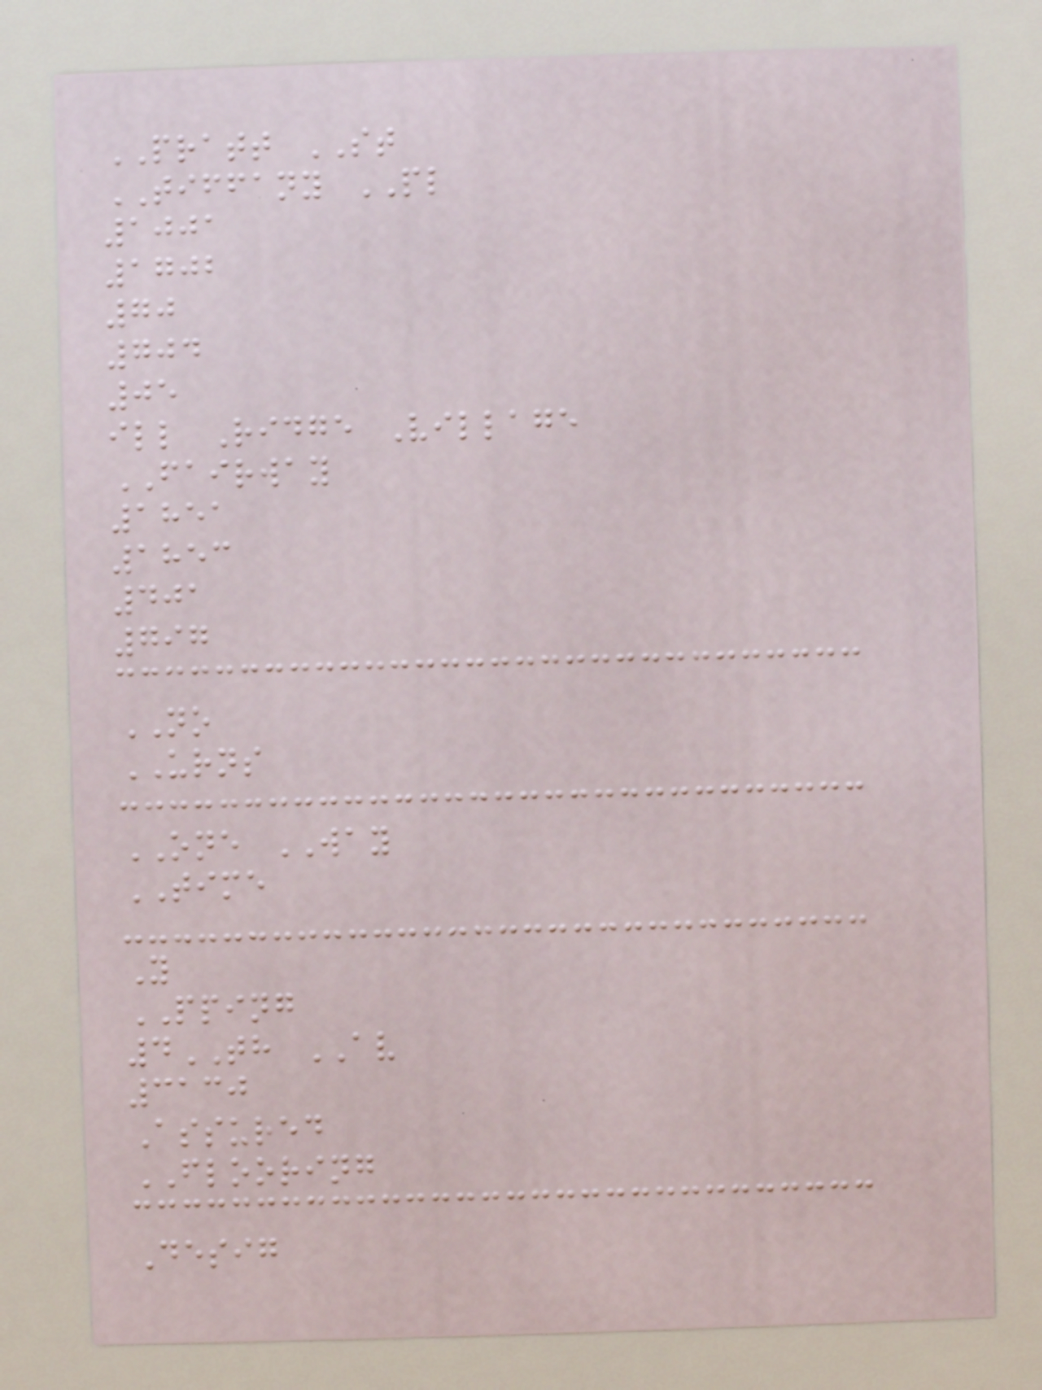PRATT ST
TIFFANY PL
1001
1702
70
704
05
ill Ridge Village
FAIRWAY
1851
1853
401
797
NO
URNS
ONE WAY
TIME
Y
PPING
4TH AV
3130
Assured
FLOORING
Desig
